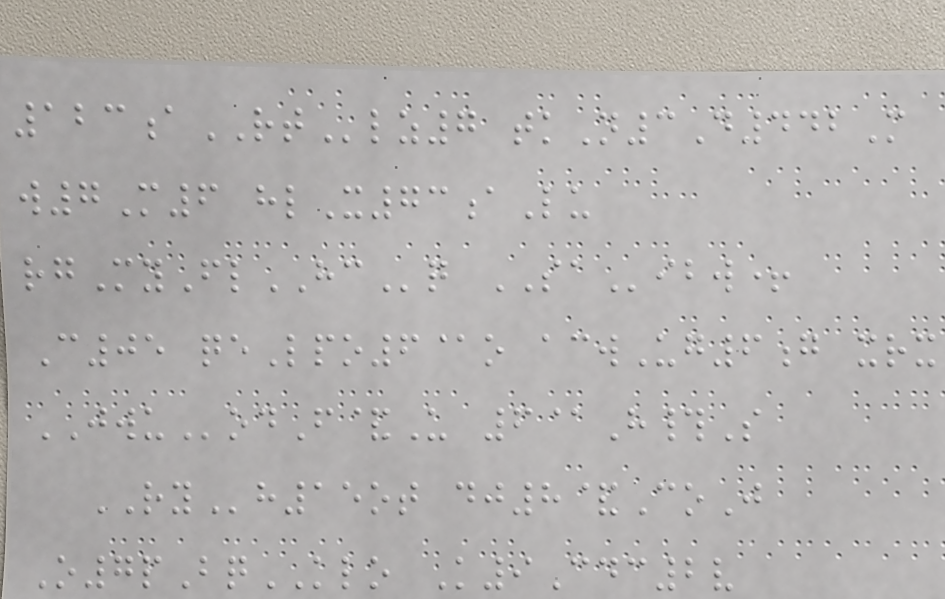123aRTlz7 tkN3D442M
w7M6 hlX73aLu
rgMyFlHCq SAibw+
C05 qeLpo6@o acwUg6g xrx
JWUodF&U 6@H#S
RYh15ot dj8&CoJ
O7pBqKLO K9Cdc2v
